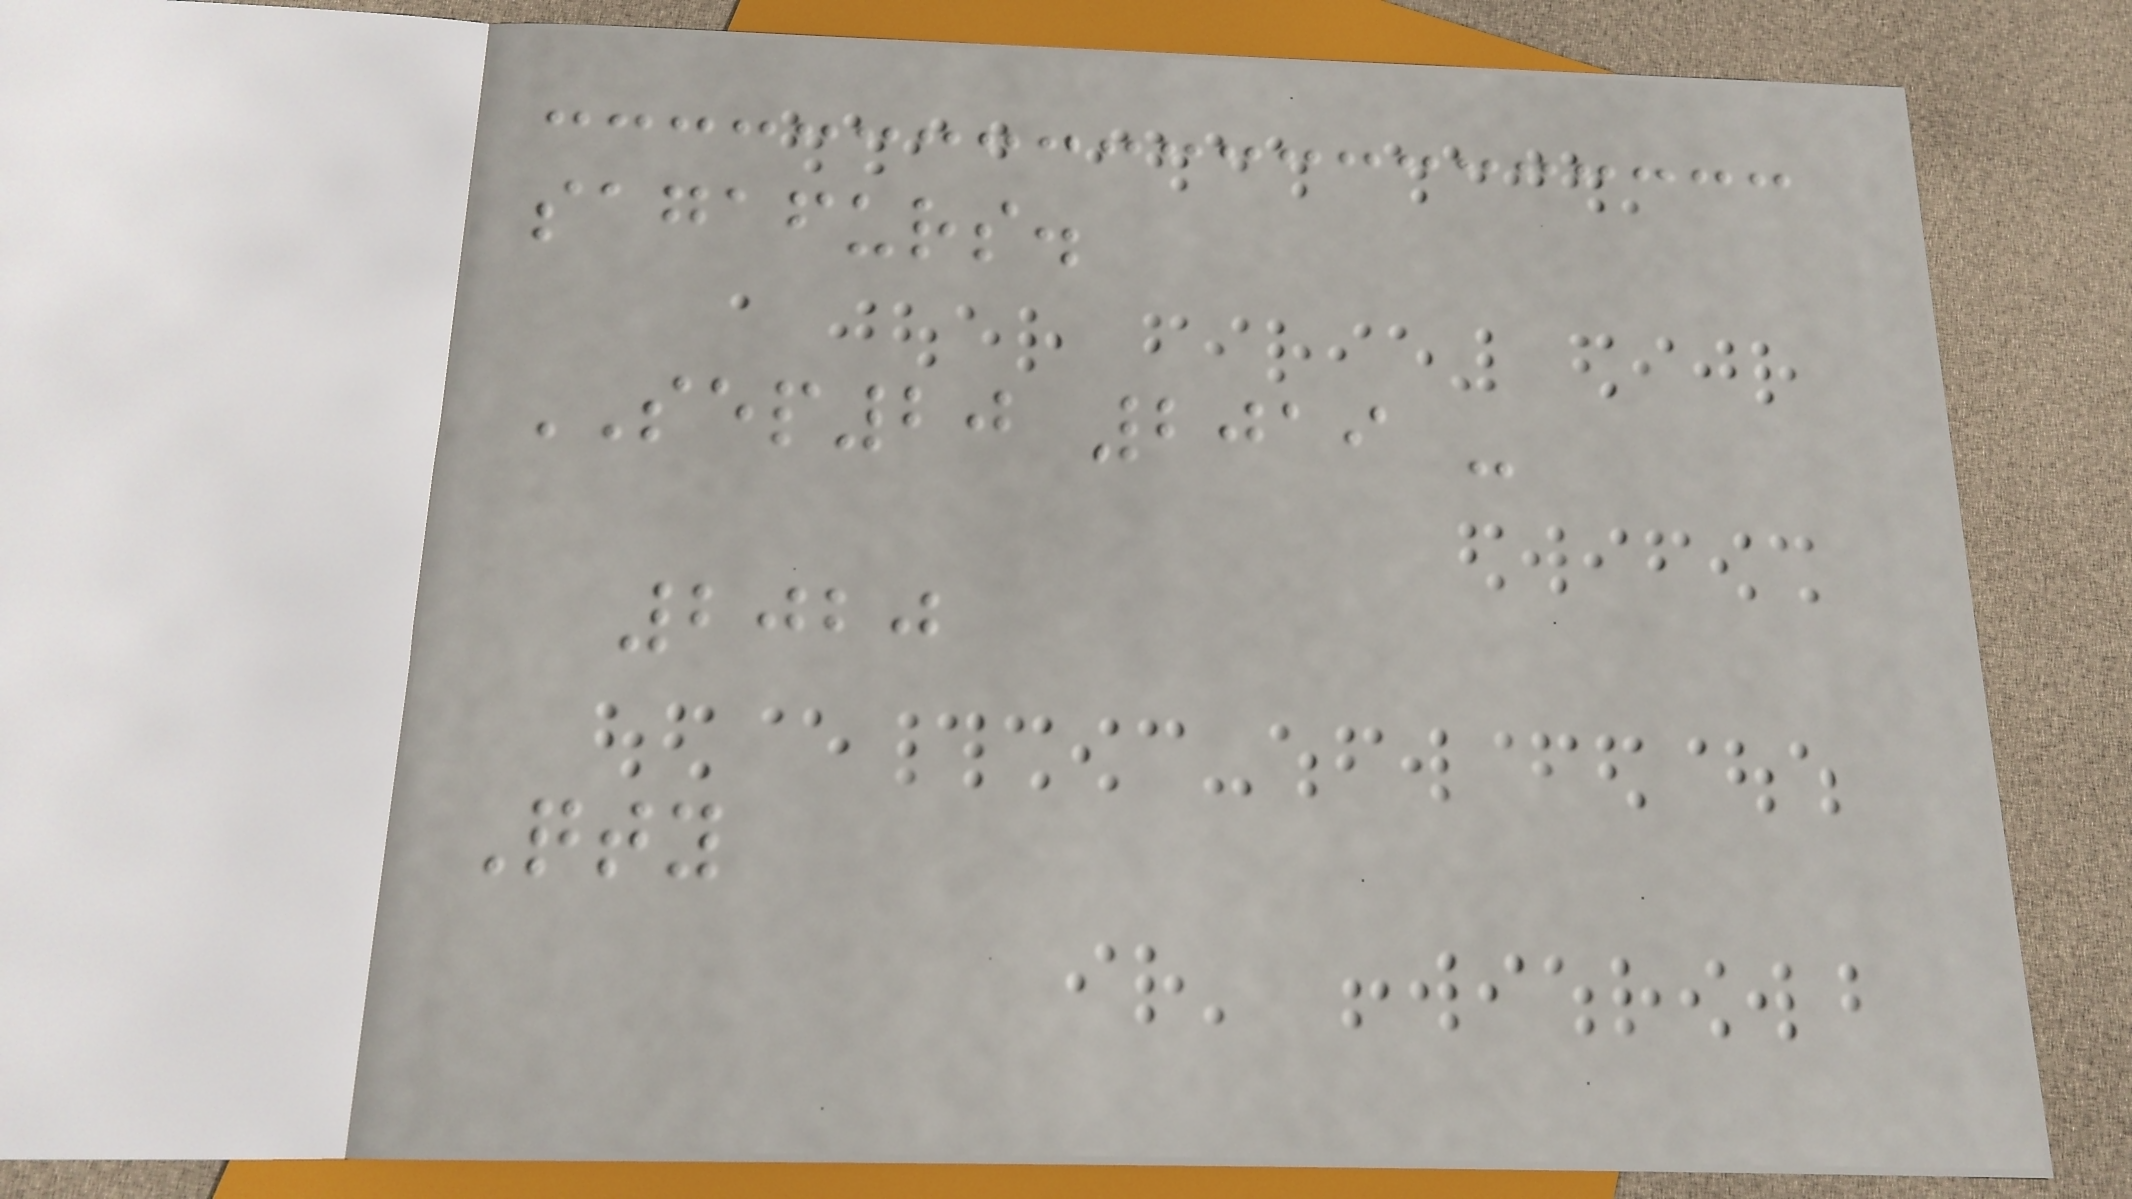sagafurs.
SEP20 2019 -
2020
Qty
